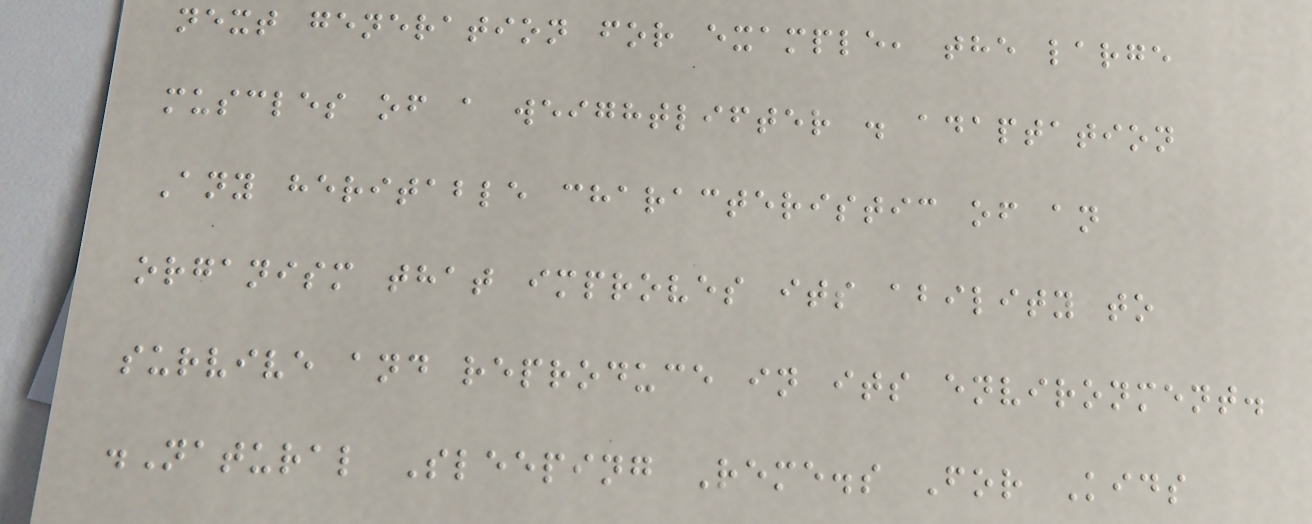next generation for example, the large
muscles of a weightlifter . adaptation
Any heritable characteristic of an
organism that improves its ability to
survive and reproduce in its environment.
.Natural Sleeping Reme.s For Kids
